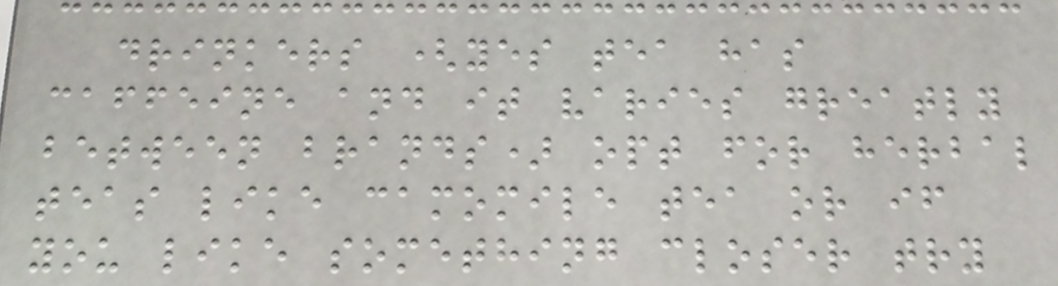drinkers (yes tea has
caffeine and it varies greatly
between brands) opt for herbal
teas like camomile tea or if
you like something closer try
